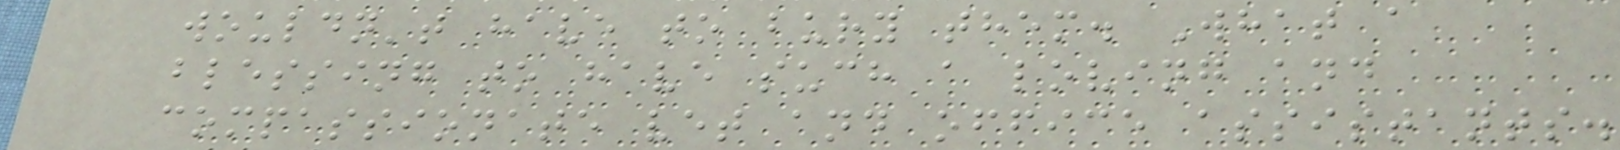wouldn't have to bury them. What a
blessing to have such a loving and
compassionate vet and office assistants.
